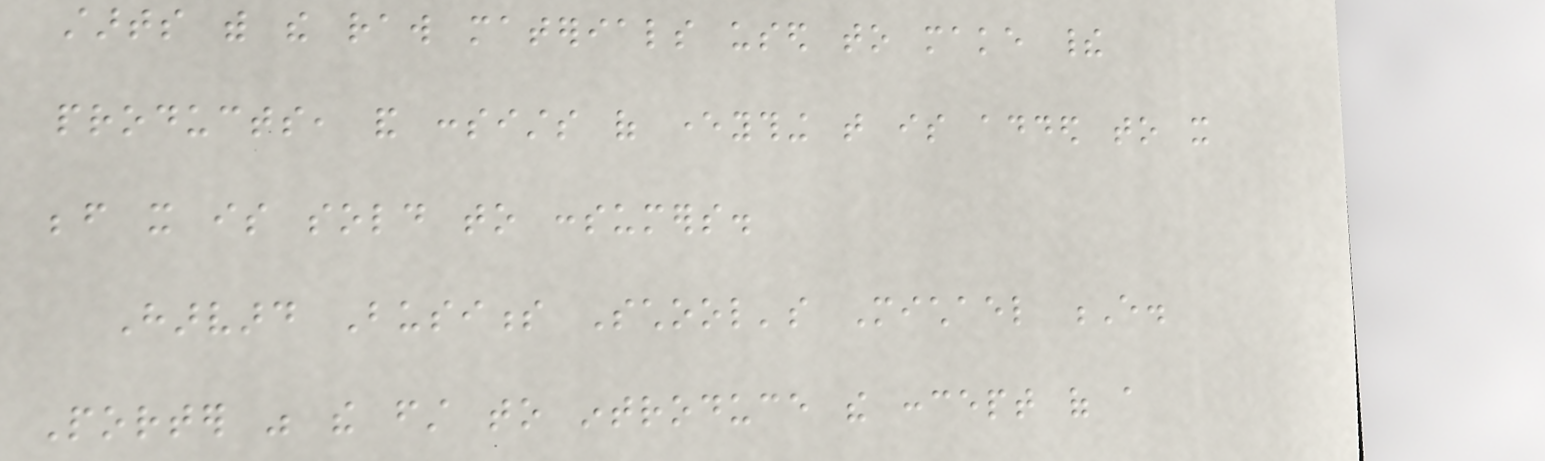starts with the raw materials used to make their
products, and consists of everything that is added to it
before it is sold to consumers.
Harvard Business School's Michael E.
Porter was the first to introduce the concept of a
